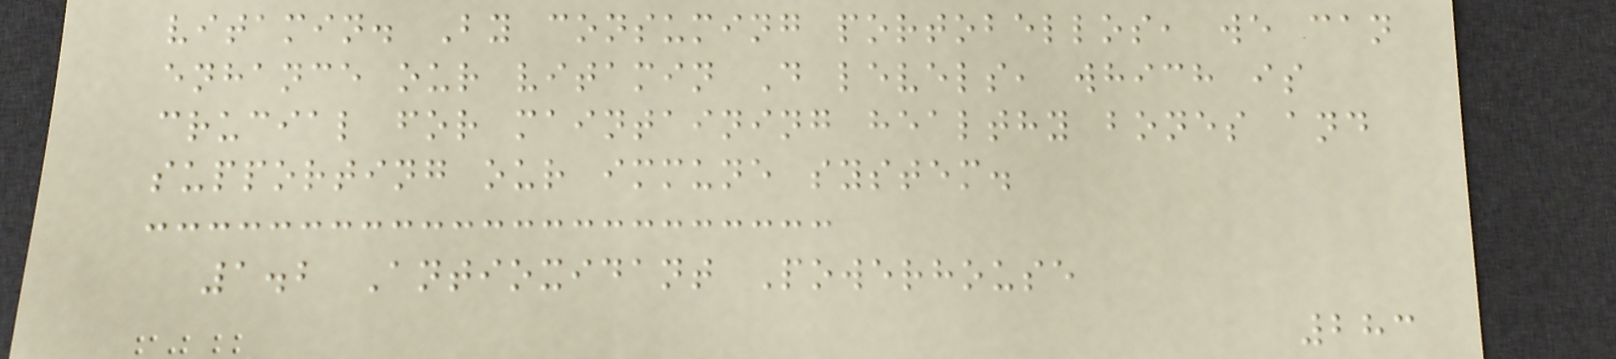vitamin. By consuming portobellos, we can
enhance our vitamin D levels, which is
crucial for maintaining healthy bones and
supporting our immune system.
1.2 Antioxidant Powerhouse
283
